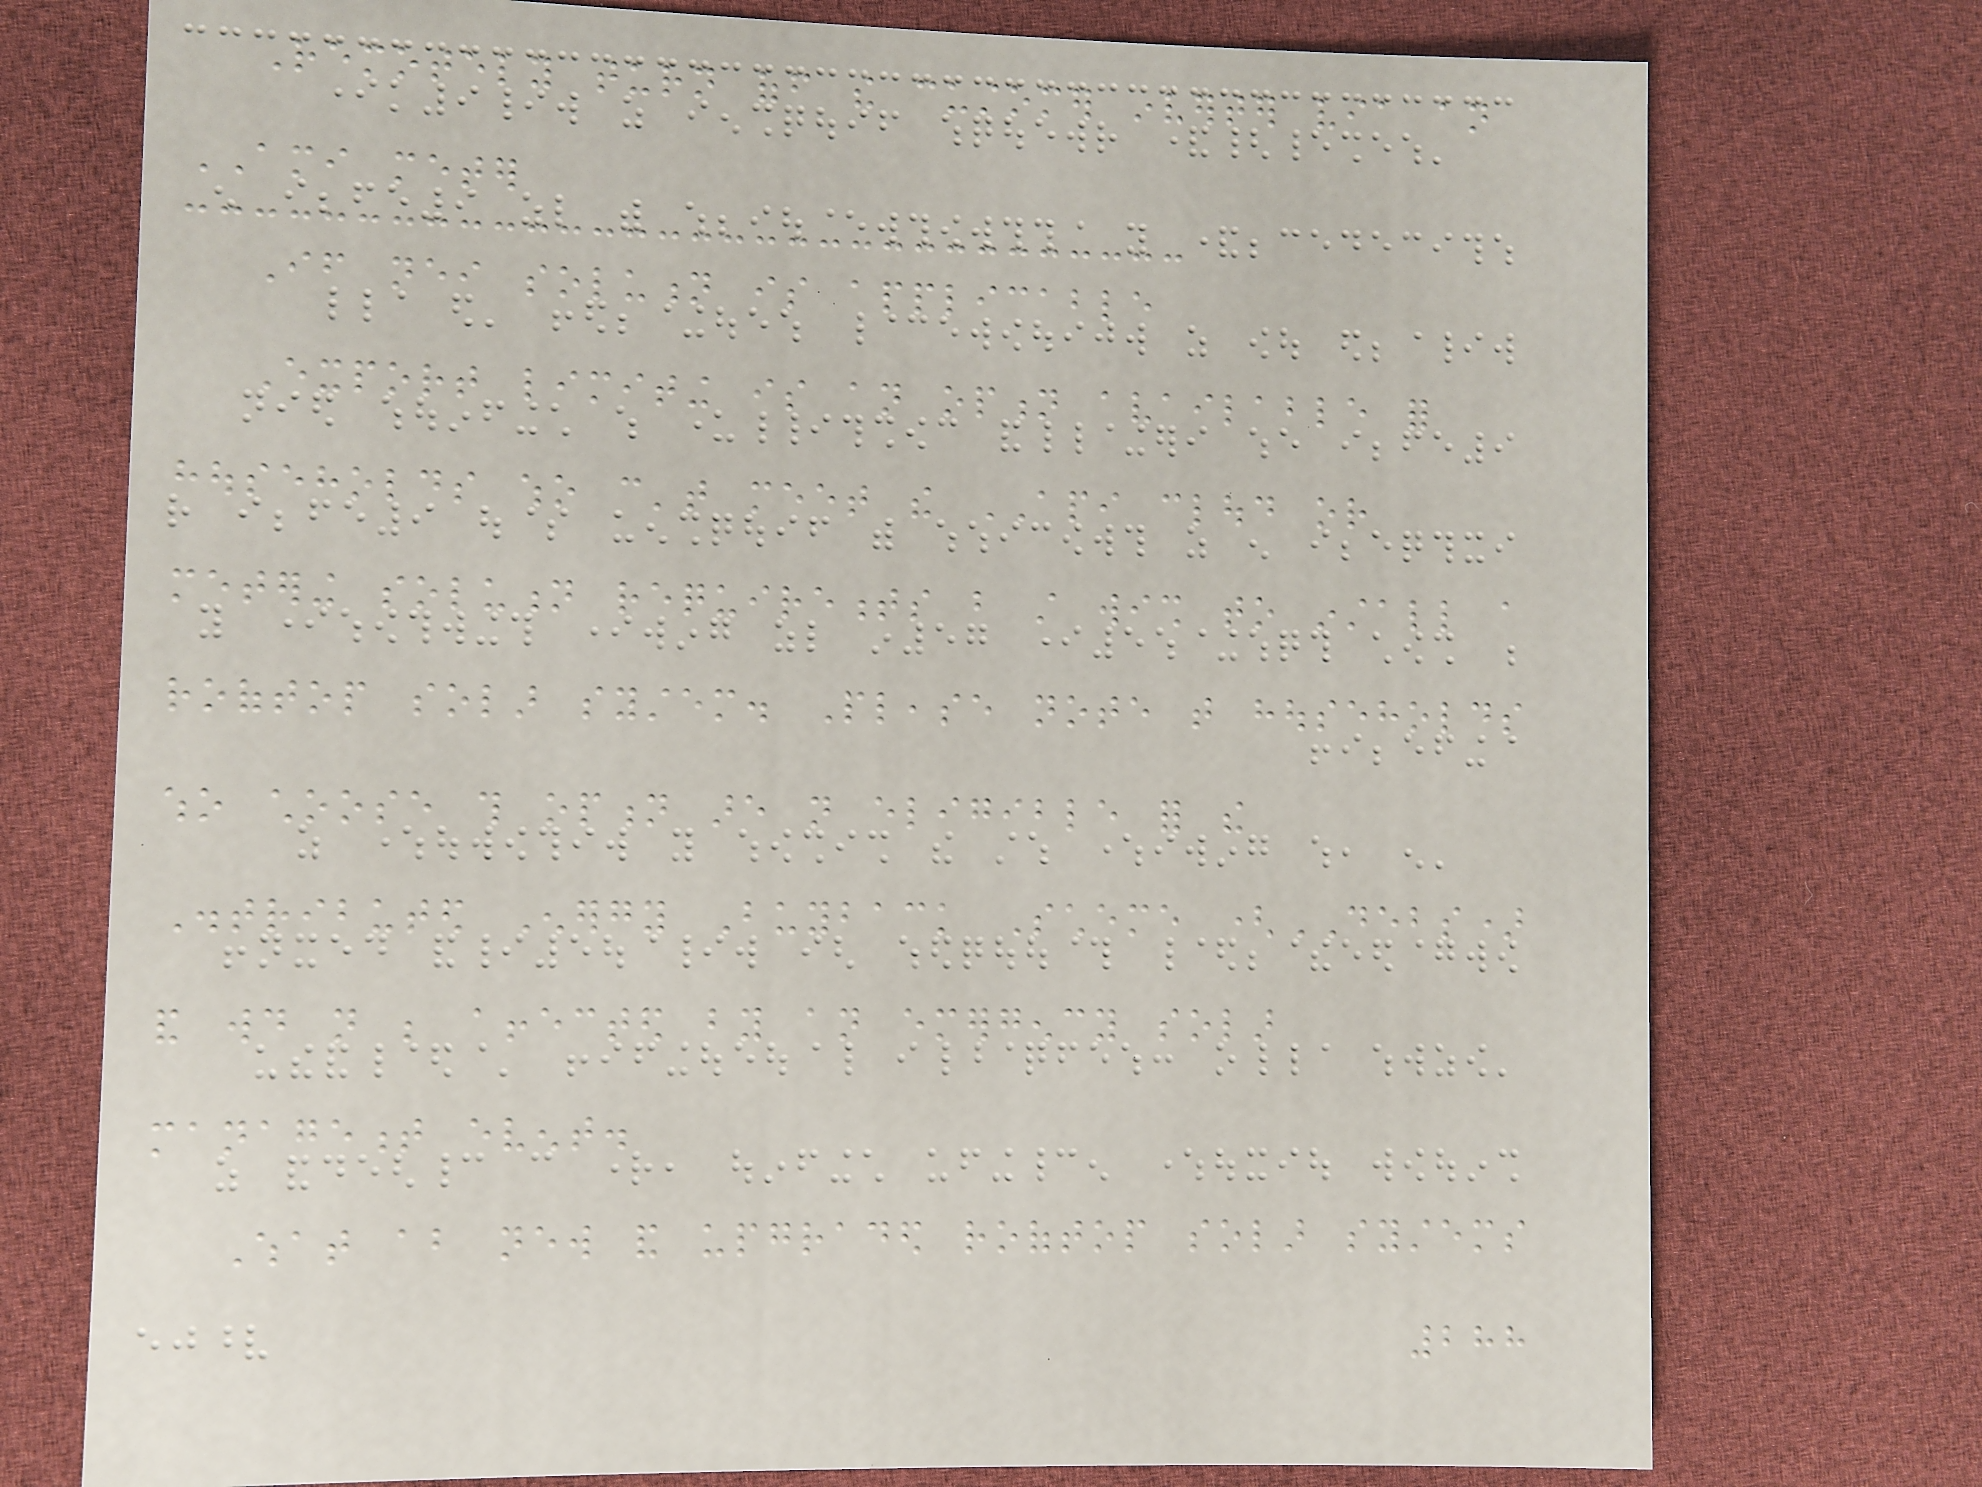Remotely turn off the customer inverter via an
AMI meter
If neither solution is applicable
Export limiting is an option available for
households who can't meet the API cloud or
metering solution requirements but still wish to install a
rooftop solar system. Please note that households
who choose this option are not eligible for the
Distributed Energy Buyback Scheme (DEBS)
and would not be affected by an emergency solar
management event.
What about new and upgraded rooftop solar systems
288
